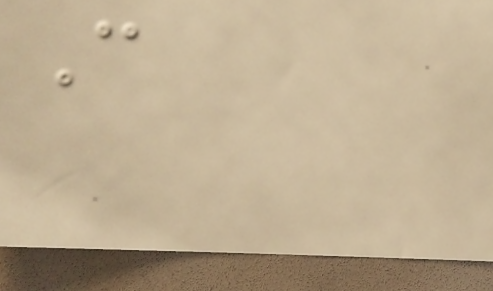C
